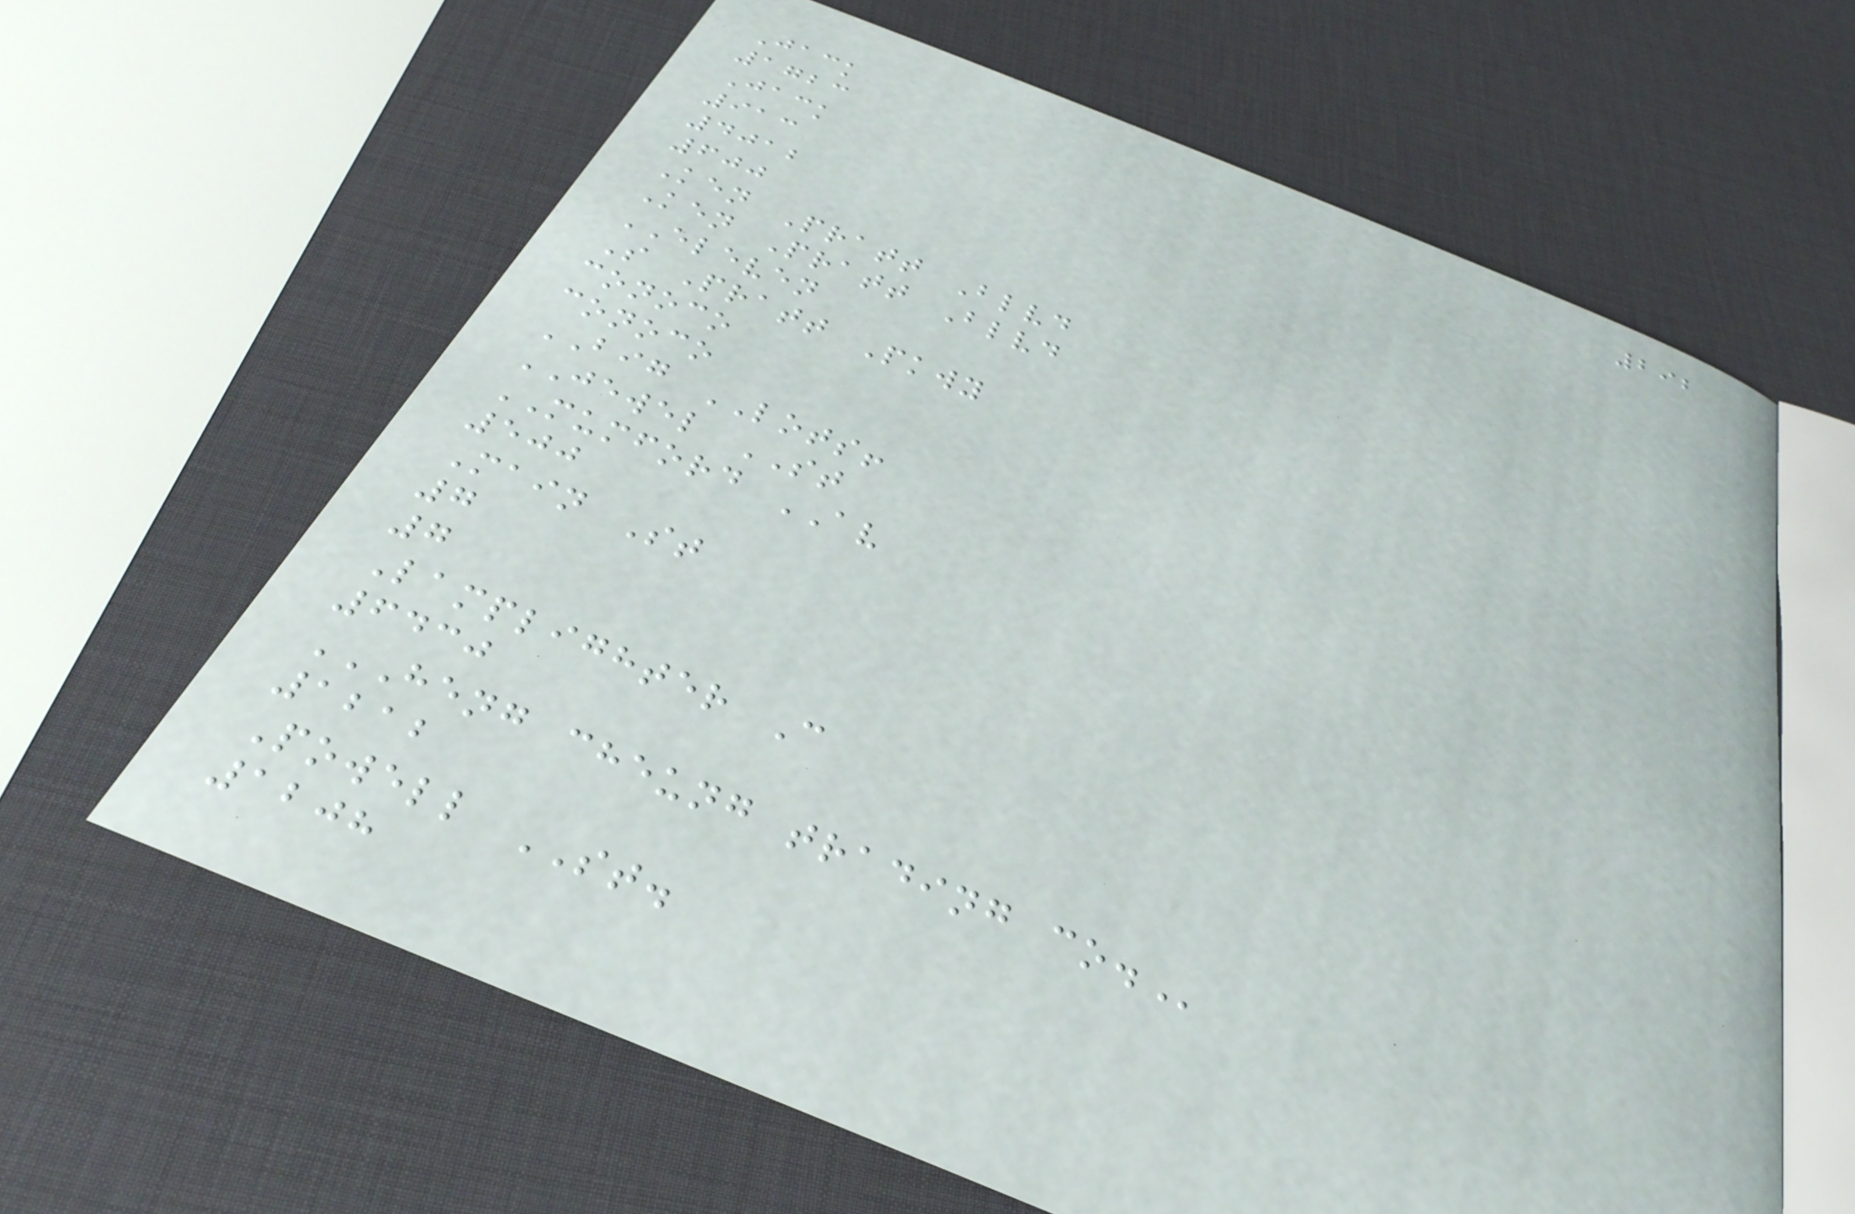292
Jack
1723
Jack
913
4012
600
Ken Pratt Blvd
Ken Pratt Blvd
ELEVEN
S Pratt Pkwy
conoco
conoco
BIG LOTS!
JEWEL ST
MUMFORD AV
500
Main St
7
7
Lamplighter C
6430
HENG CHEUNG TRADING CO.
1212
Powell ST.
1208
